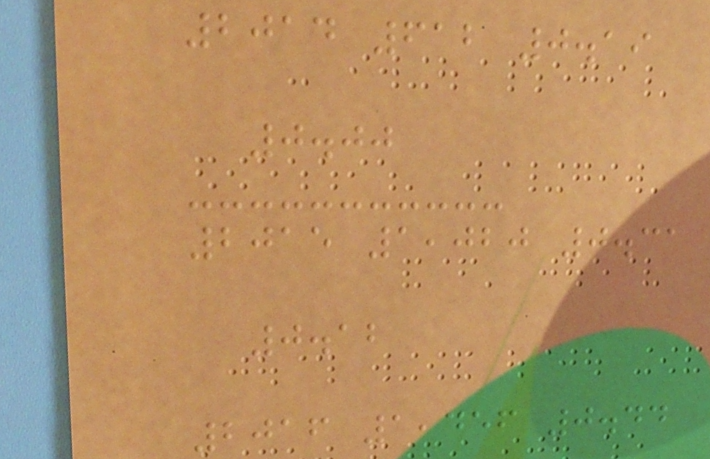2014 612 0.19
0.00
2015 1,020 0.31
0.12
2016 1,456 0.44
